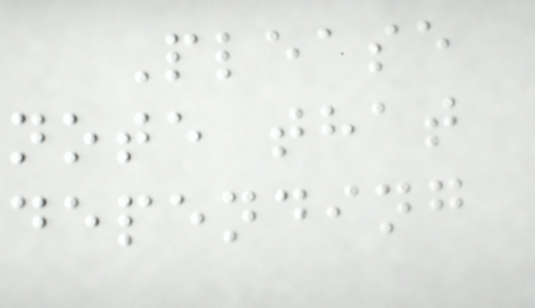Please
note that
depending
